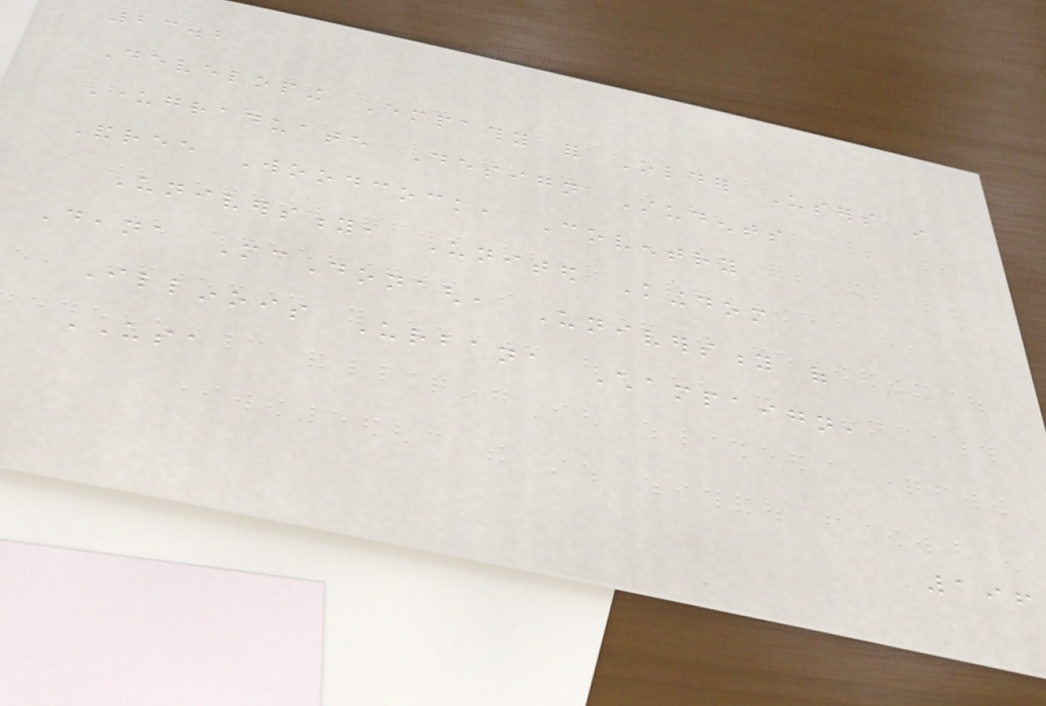23.2
Developing Empathy for Older Users in
Undergraduate Design Students
Andree Woodcock, Coventry
University, United Kingdom
Deana McDonagh, University of
Illinois Urbana Champaign,
USA
196
